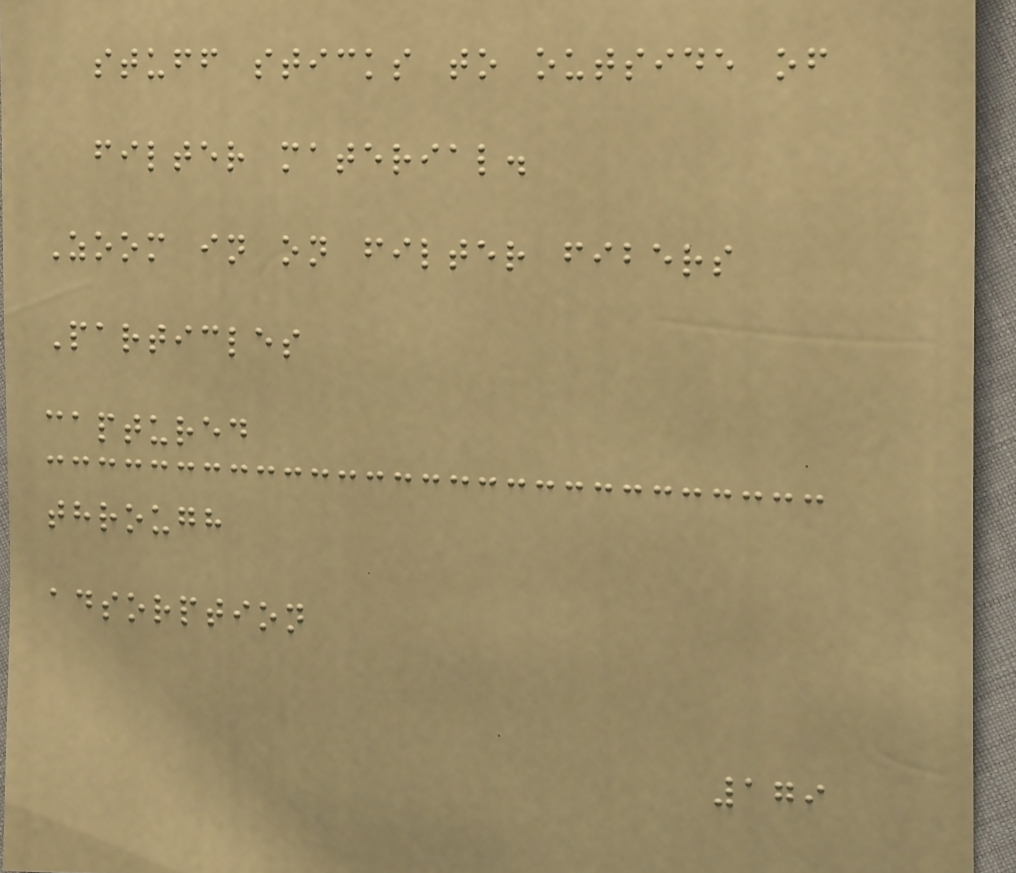stuff sticks to outside of
filter material.
Zoom in on filter fibers
Particles
captured
through
adsorption
179
